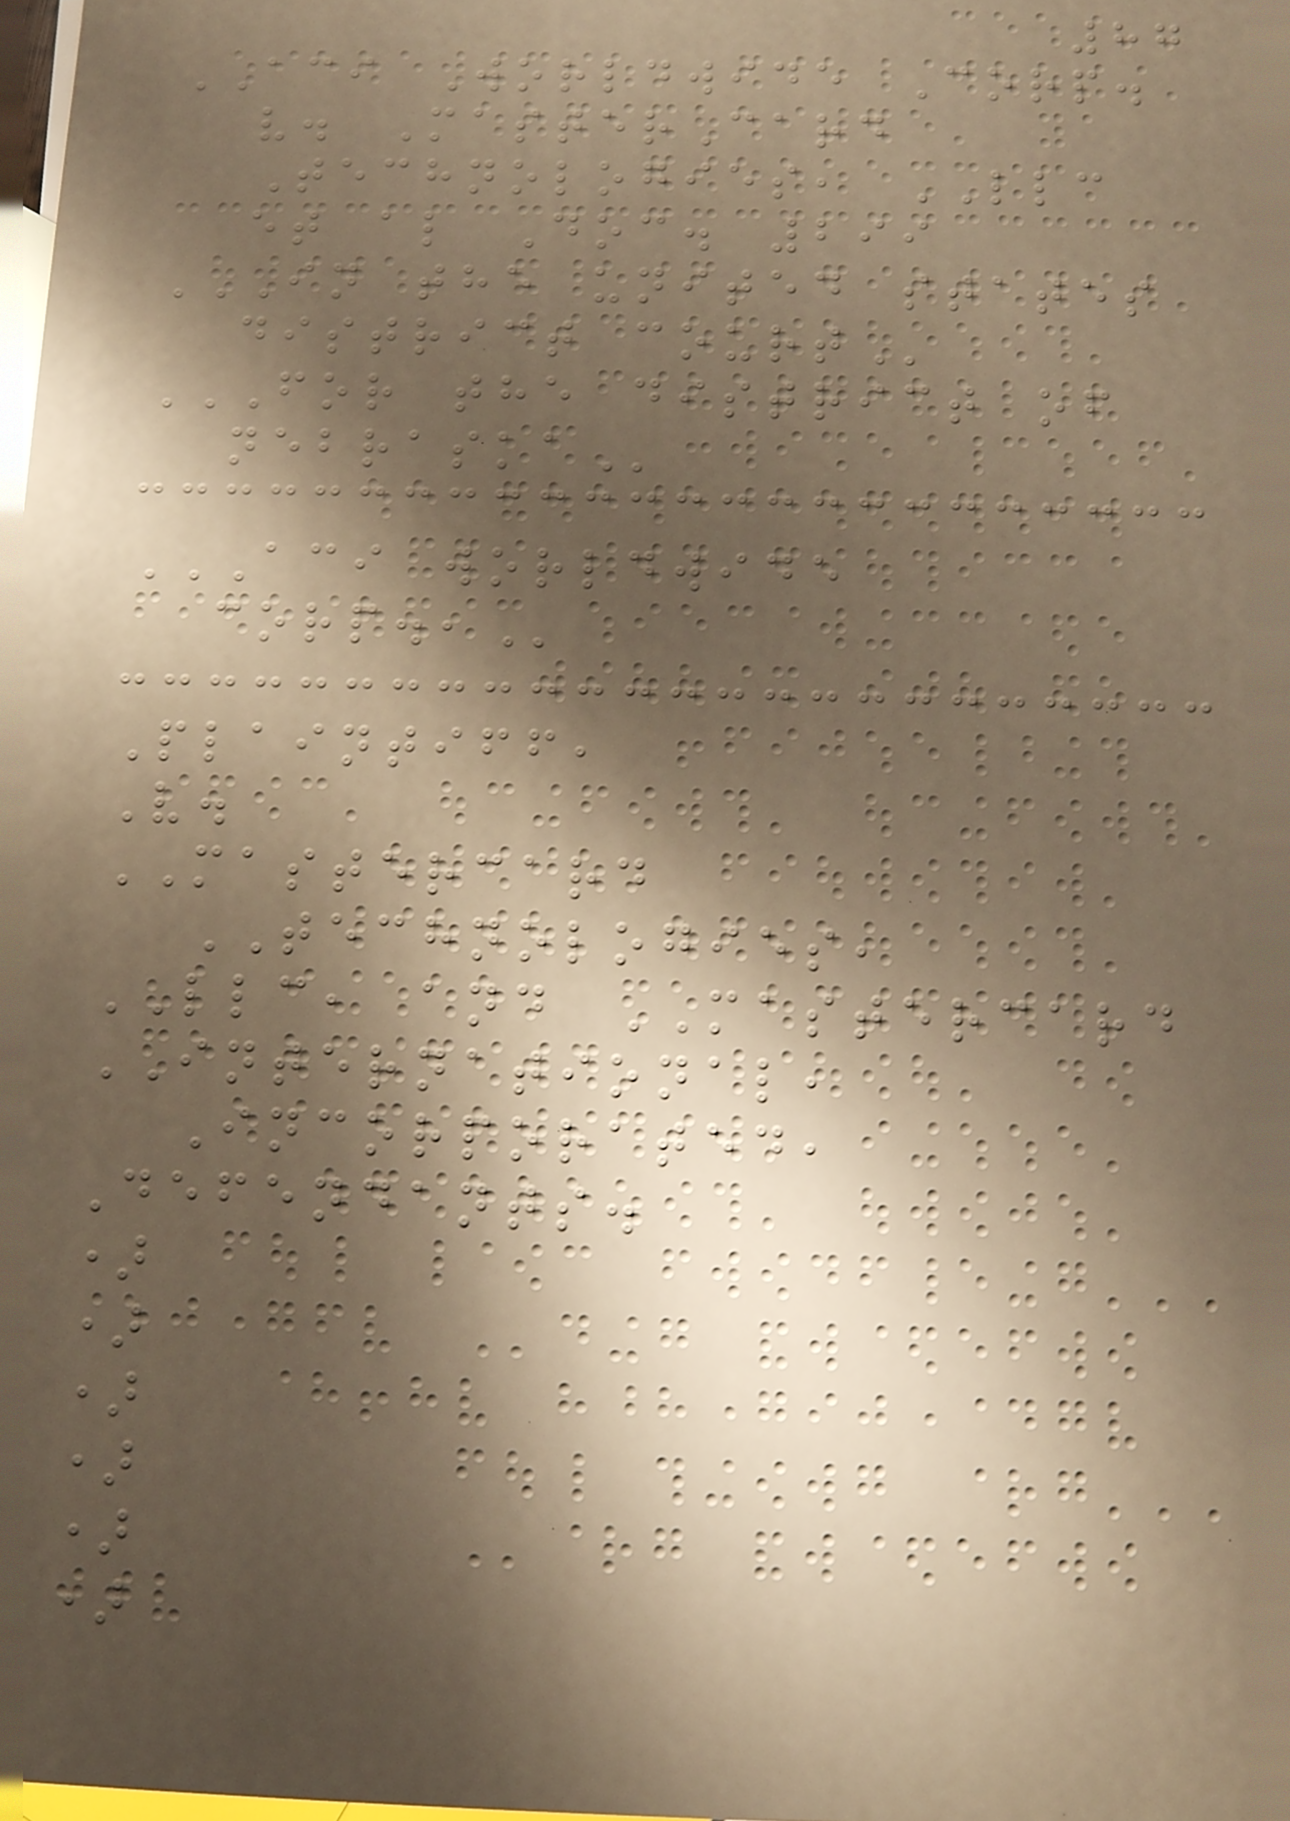87
ACI Worldwide Corp.
v. MasterCard
Technologies, LLC
et al Doc. 299
IN THE UNITED STATES
DISTRICT COURT
FOR THE DISTRICT OF
NEBRASKA
ACI WORLDWIDE
CORP.,
Plaintiff,
V.
MASTERCARD
TECHNOLOGIES,
LLC, and MASTERCARD
INTERNATIONAL,
Incorporated,
Defendants.
)
)
)
)
)
)
